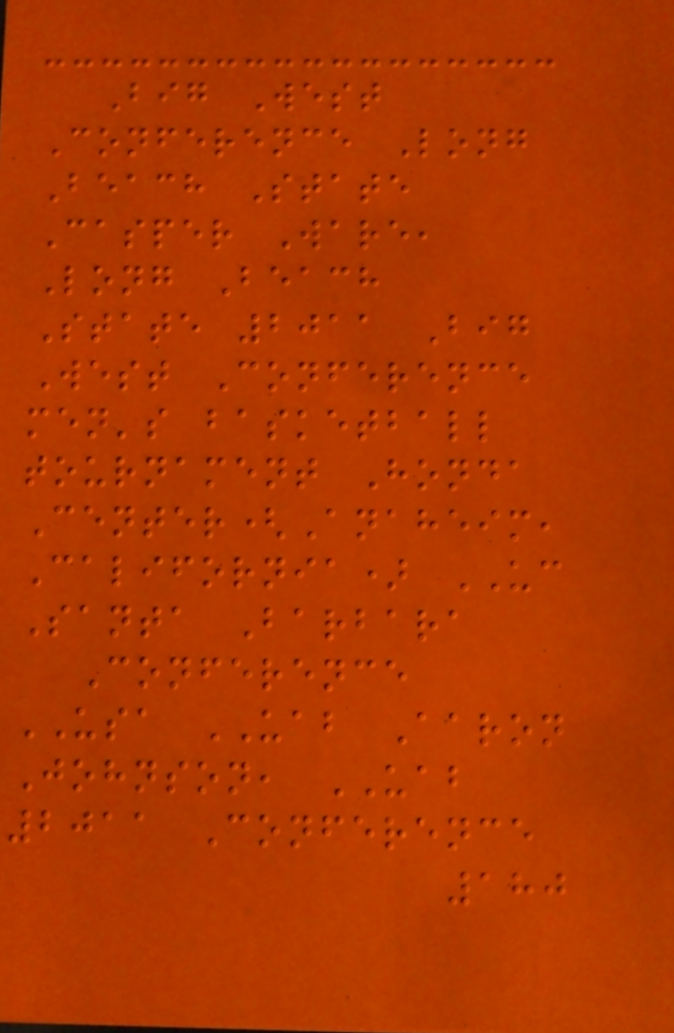Big West
Conference Long
Beach State
Casper Ware,
Long Beach
State 2011 Big
West Conference
men's basketball
tournament Honda
Center(Anaheim,
California) UC
Santa Barbara
Conference
USA UAB Aaron
Johnson, UAB
2011 Conference
180
